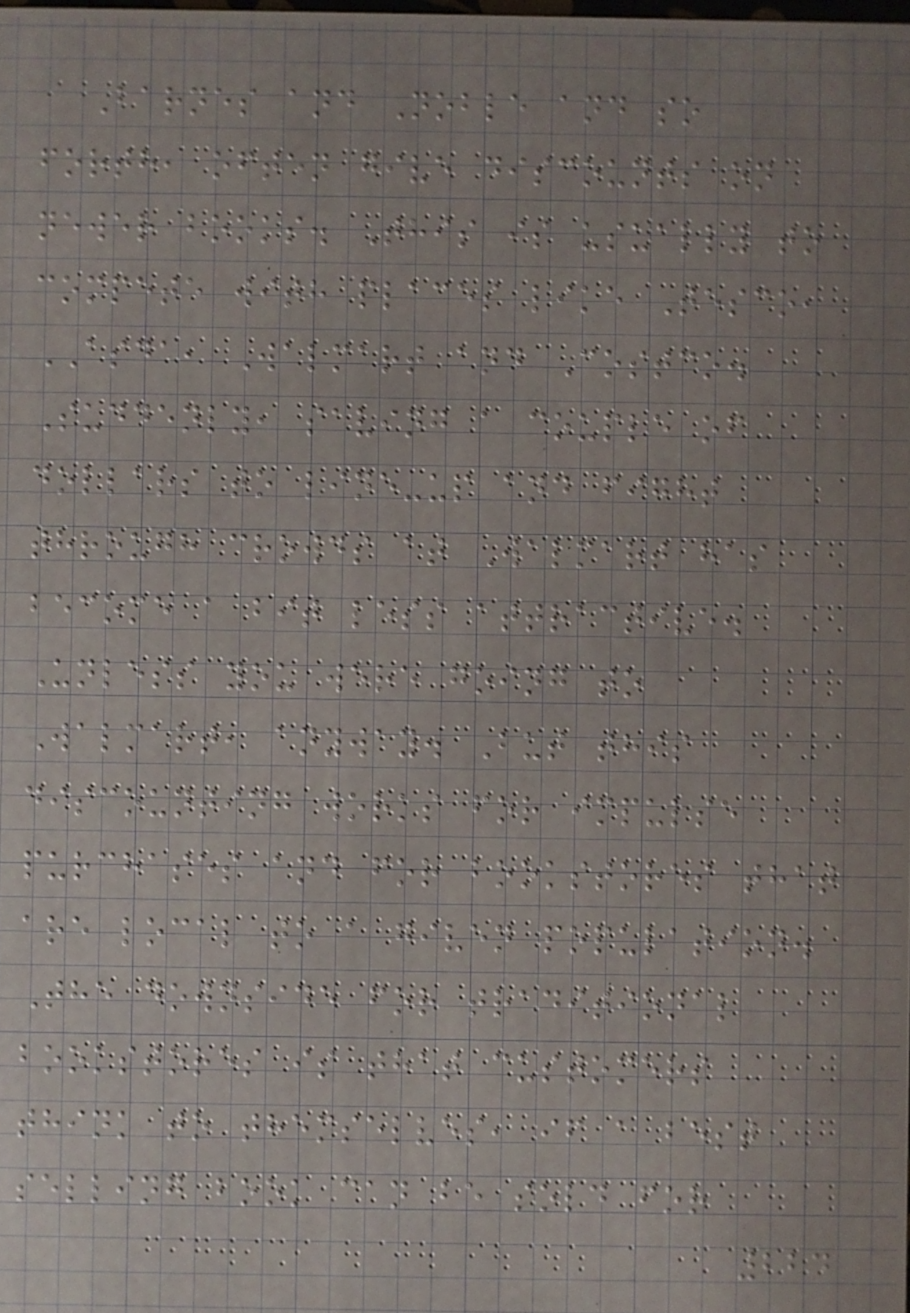Barnes and Noble and so
forth, often give discounts on
newer books. This is usually to
compete with places like Tesco,
ASDA, Walmart and Costco.
Suddenly, saving a couple of
dollars to line-up and fight
through crowds at Walmart has
become a bit less attractive.
Unless you were going to
Walmart, anyway. But this
discounting works for impulse
purchases and for bookstores that
are local to a given population.
The downside for traditional
bookstores is that customers
think to themselves, if a best
selling book can be sold for
224
